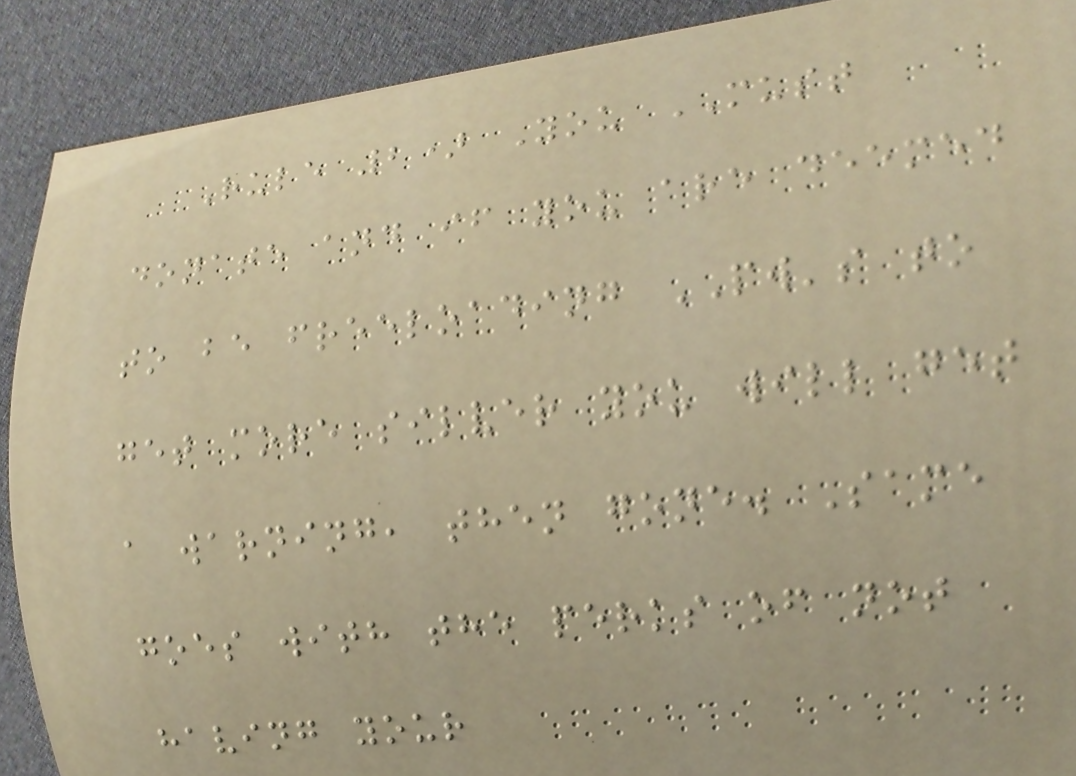Rule 2) You MUST
donate and if you are deemed
to be freeloading PW's to
get more silver you will get
a warning, then gone. Same
goes with the perks of not
having your
